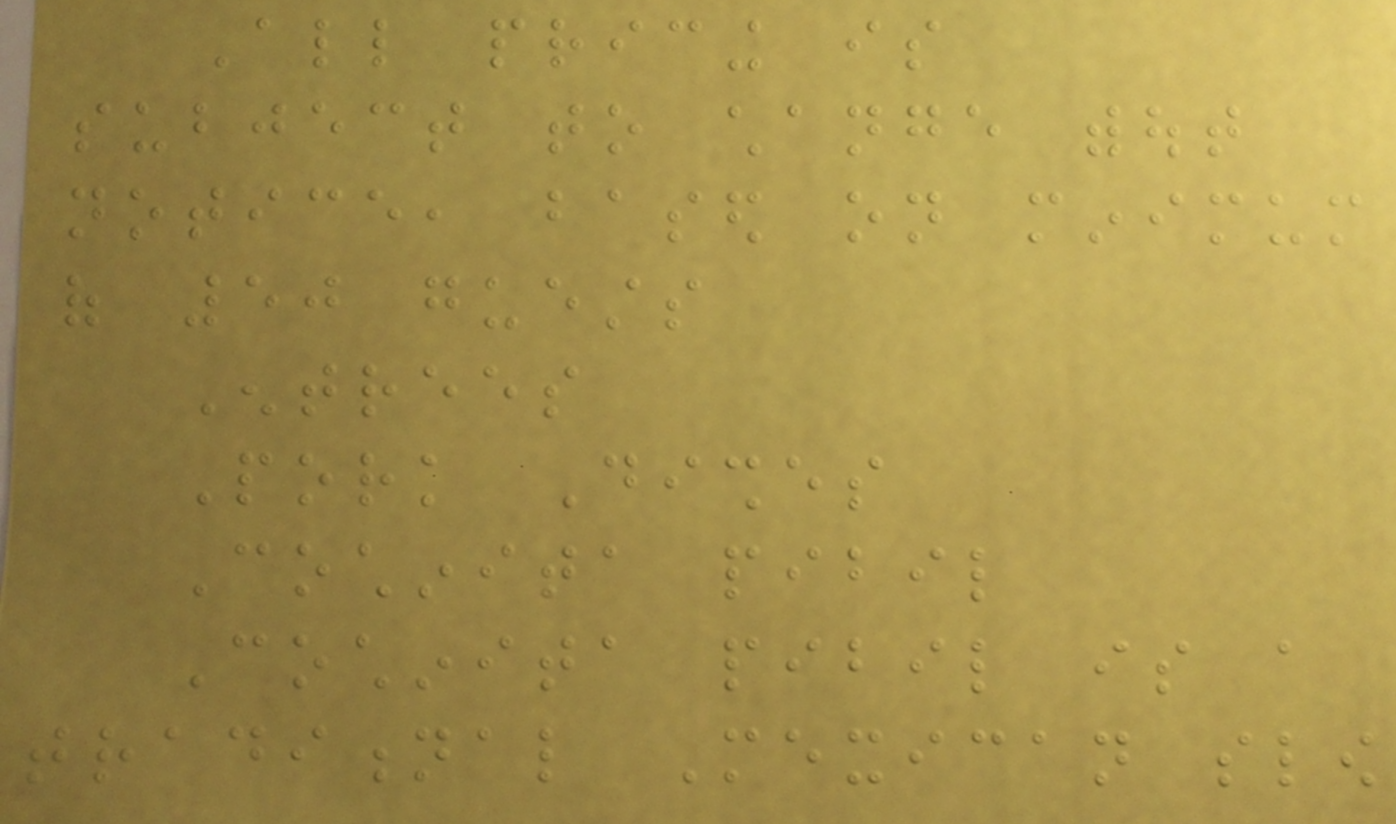All pricing is
subject to change without
notice, based on minimum
of 50 guests
Entrees
Pork Dishes
Cochinita pibil
Cochinita pibil is a
traditional Mexican slow
